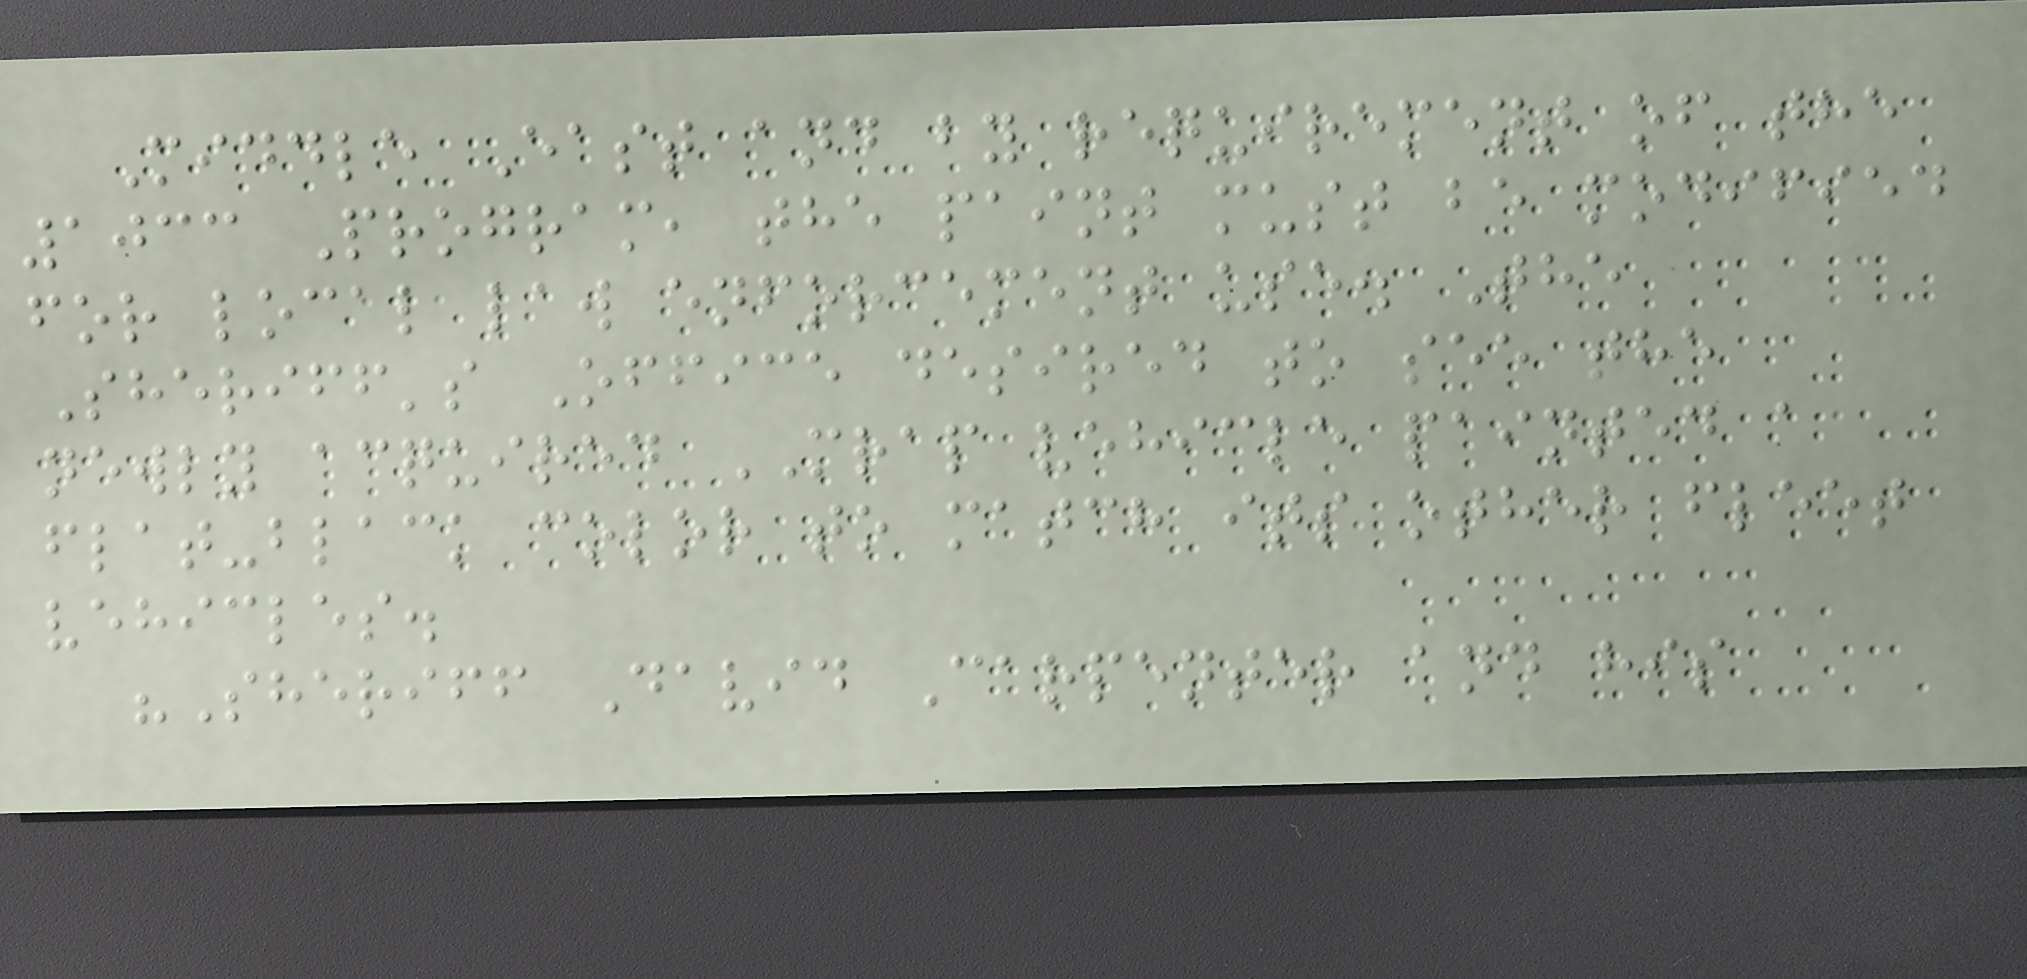Middle East and by requirement of the
1033 Program, the paint must be modified
for local law enforcement use. The
Sheriff's Office desired to see the
newly acquired MRAP vehicle painted a
flat-black color to match its other fleet
vehicles.
"Sheriff David Carpenter and his
